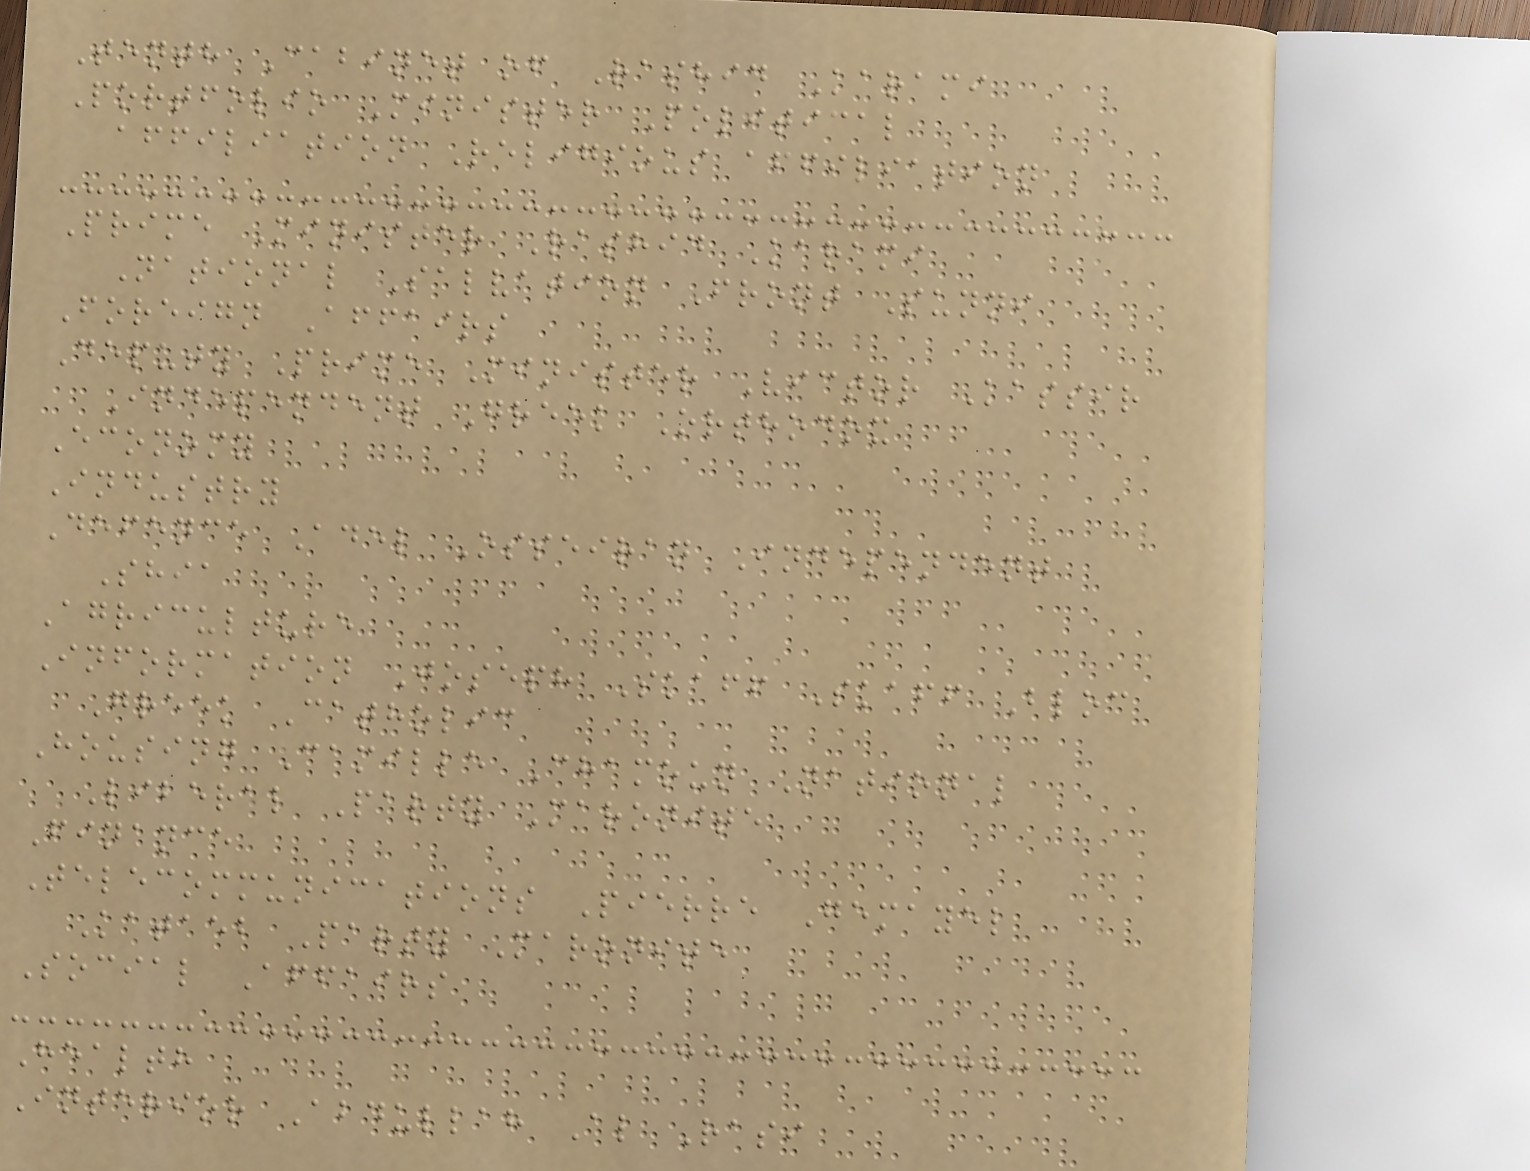Tenth Cabinet of Rashid Karami
Portfolio Minister Political
affiliation Religious affiliation
Prime Minister Rashid Karami
National Salvation Front Sunni
Foreign Affairs
Deputy Prime Minister Victor Kassir
Independent Greek Orthodox
Economy
Industry
Defence Adel Osseiran Independent
Shia
Agriculture
Information Joseph Skaff Skaff Bloc
Greek Catholic
Housing Camille Chamoun National
Liberal Party Maronite
Finance
Telecommunications Pierre Gemayel
Kataeb Party Maronite
Social Affairs
Health
Interior Abdullah Al Rasi
